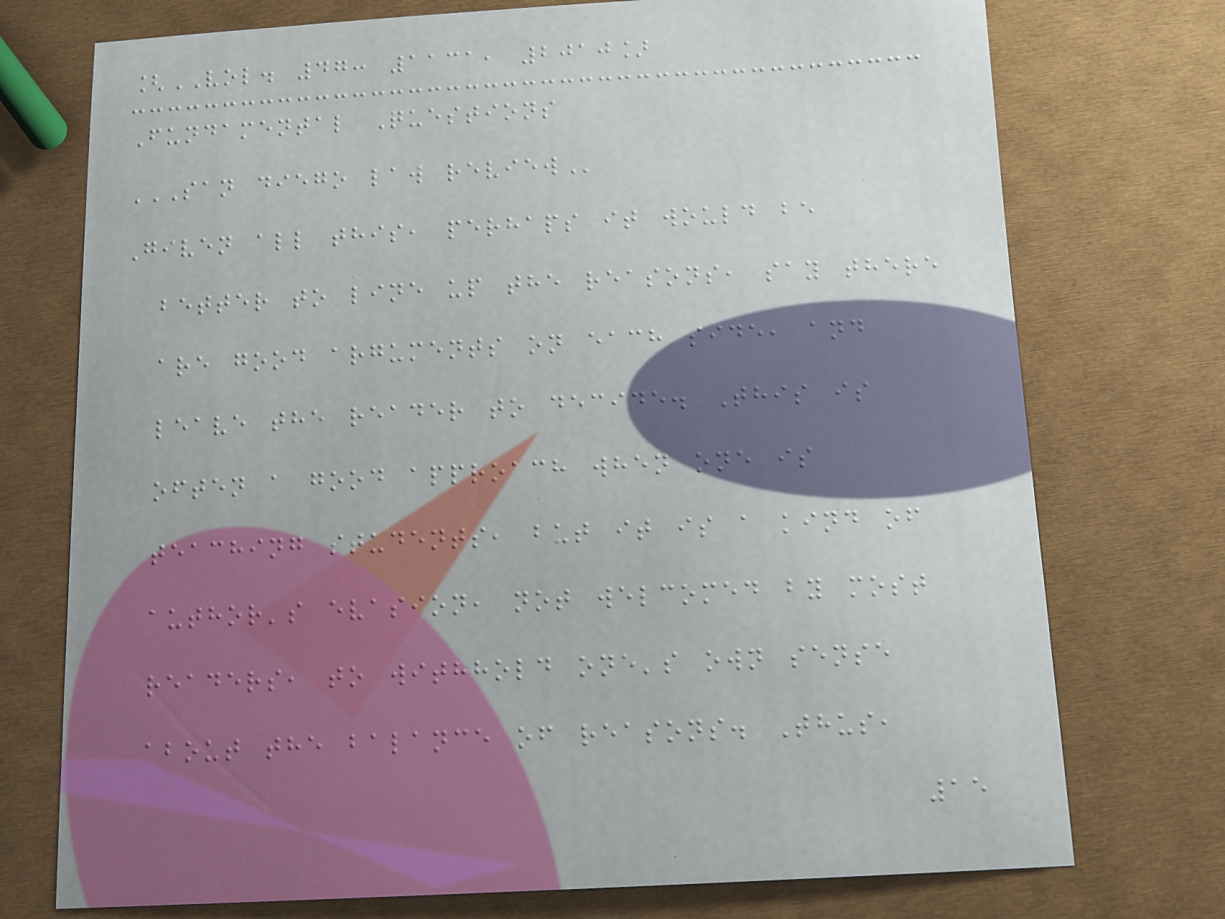[VOL. 47: 1131, 2010]
Fundamental Questions
SAN DIEGO LAW REVIEW
Given all this, perhaps it would be
better to line up the reasons, say there
are good arguments on each side, and
leave the reader to decide. This is
often a good approach when one is
teaching students, but it is a kind of
author's evasion, not welcomed by most
readers, to withhold one's own sense
about the balance of reasons. Thus,
15
